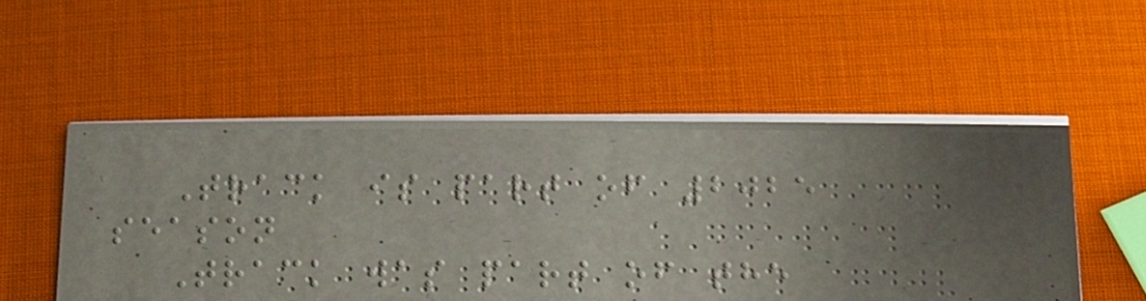Track is part of 2025
season
Track was part of the
